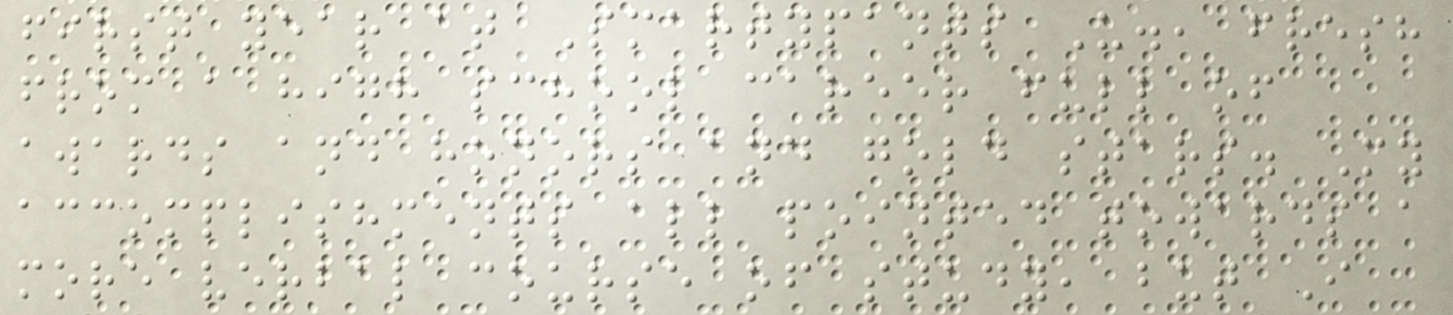first year at Smartypants U., fresh
from a high school career full of
awards and honors and gold stars. My
accomplishments all pointed towards a
more verbal course of study, but I
